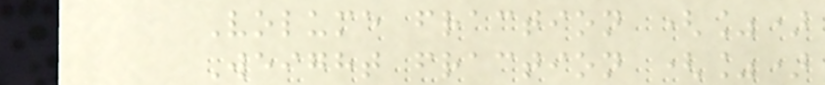Volume fraction (%)
Weight fraction (%)
